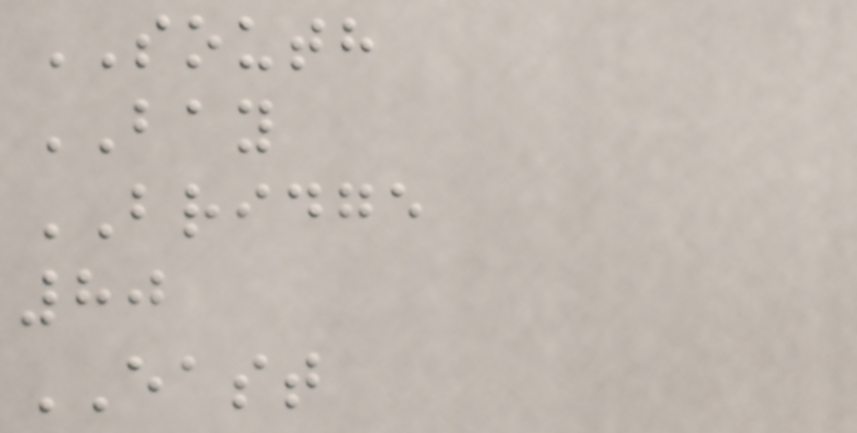SOUTH
BAY
BRIDGE
80
EAST
